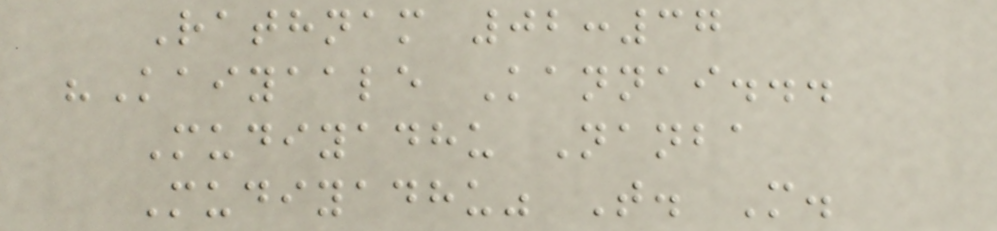Rathnam 02:37
"Kaiyaale Kannai...
Mudiyadhu Nanba
Mudiyadhu" T. M.
